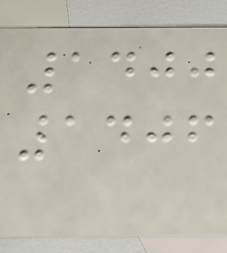1400
1406
